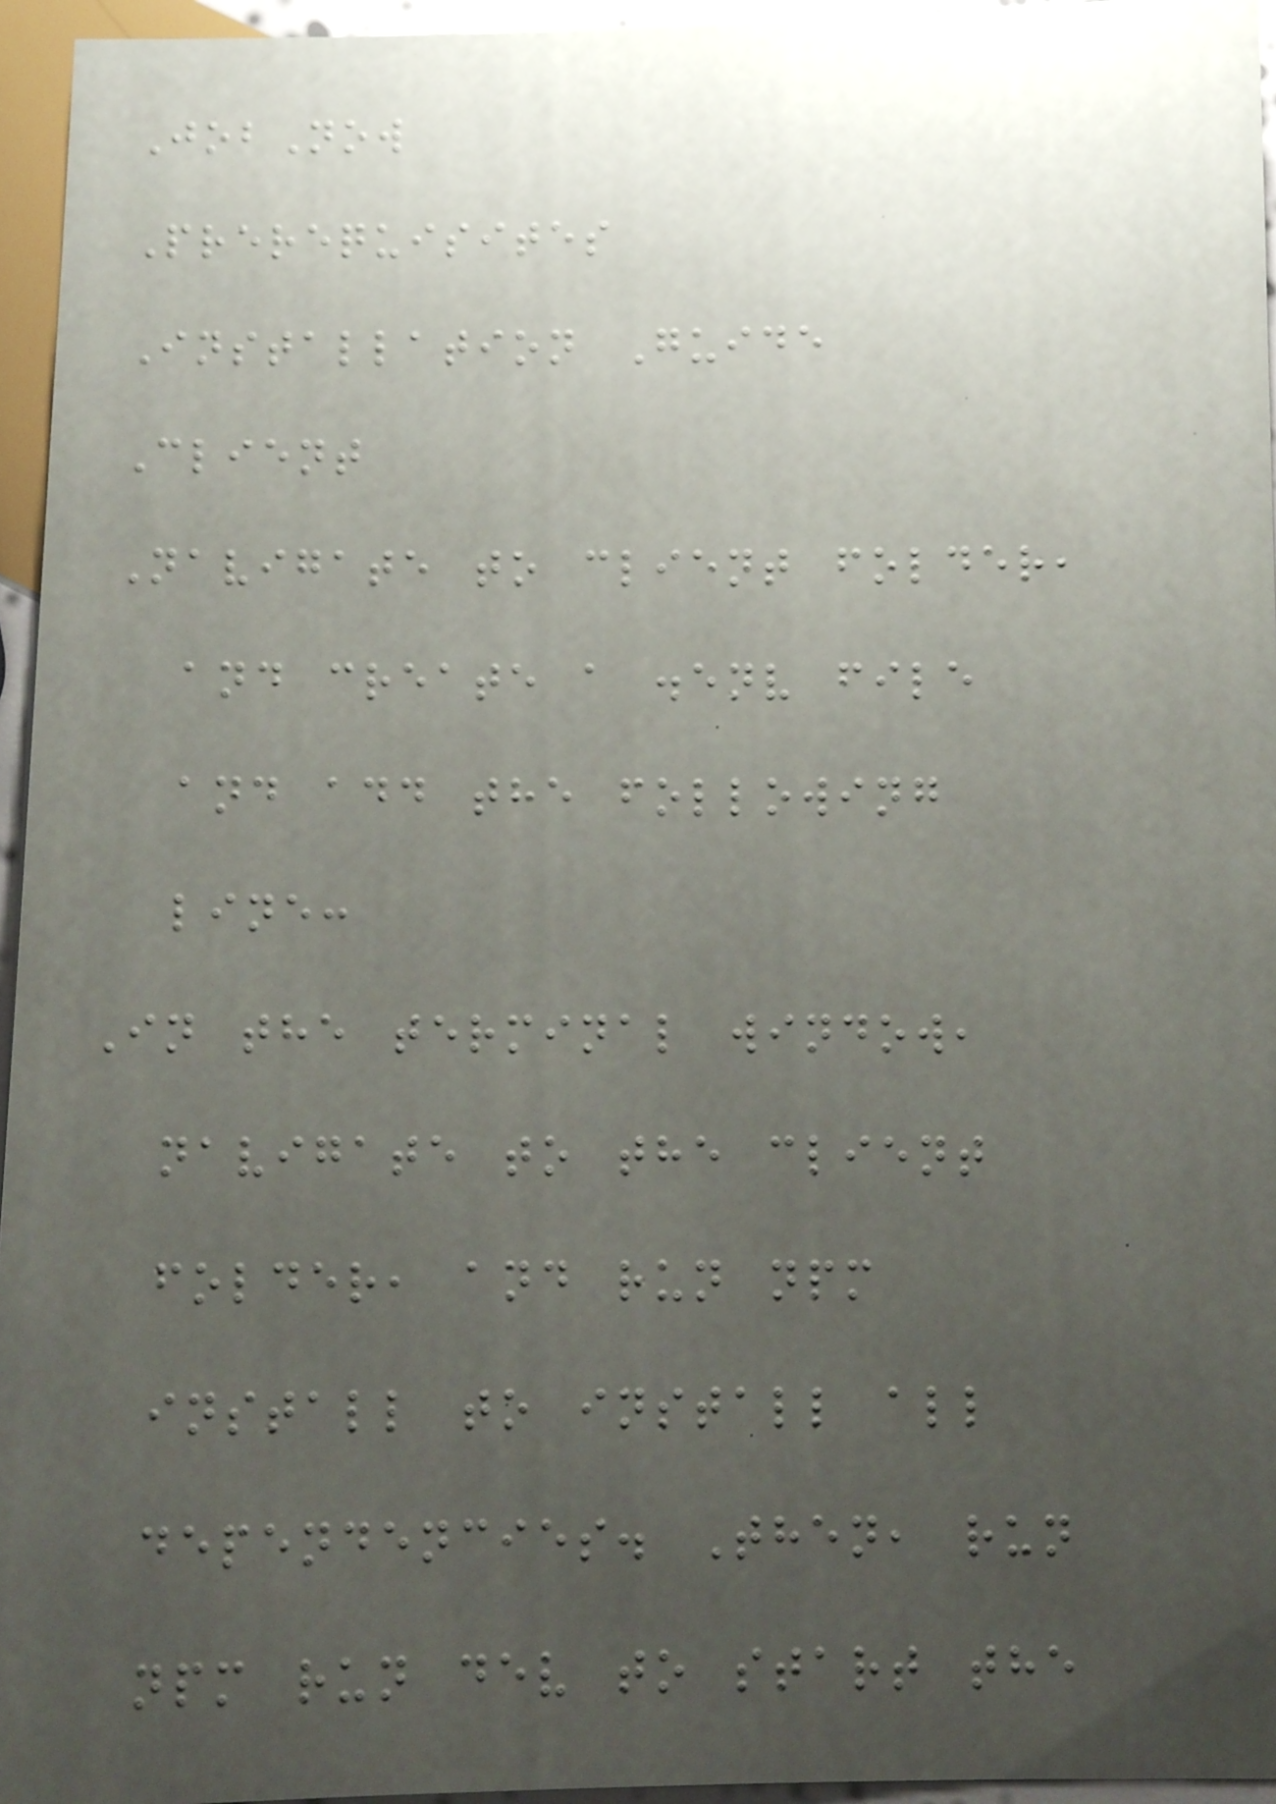JobNow
Prerequisites
Installation Guide
Client
Navigate to client folder,
and create a .env file
and add the following
line:
In the terminal window,
navigate to the client
folder, and run npm
install to install all
dependencies. Then, run
npm run dev to start the
